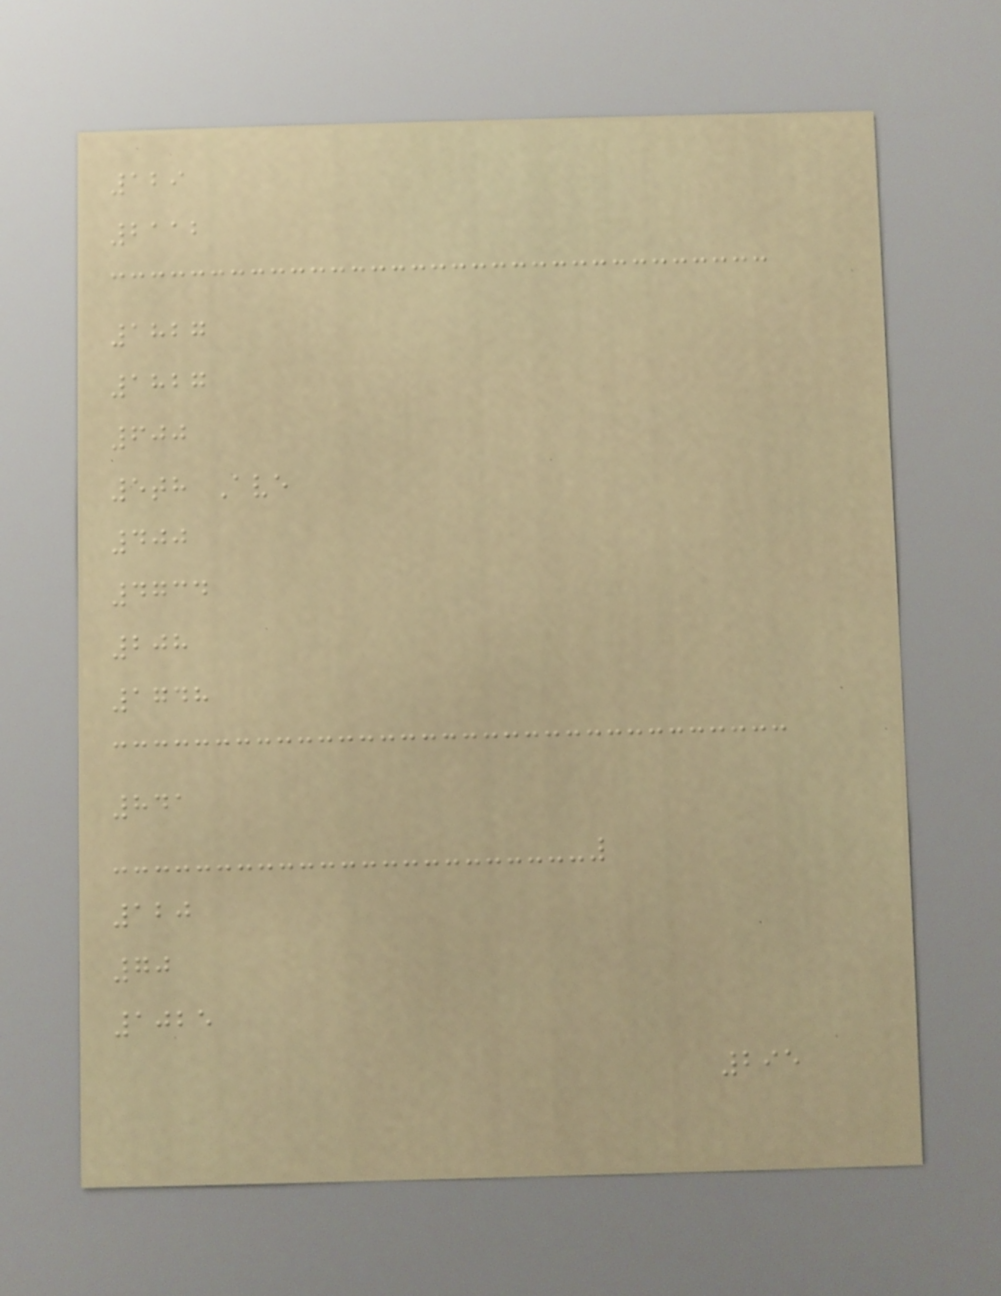129
2112
1827
1827
600
5th Ave
400
4734
208
1748
841
120
70
1025
295
